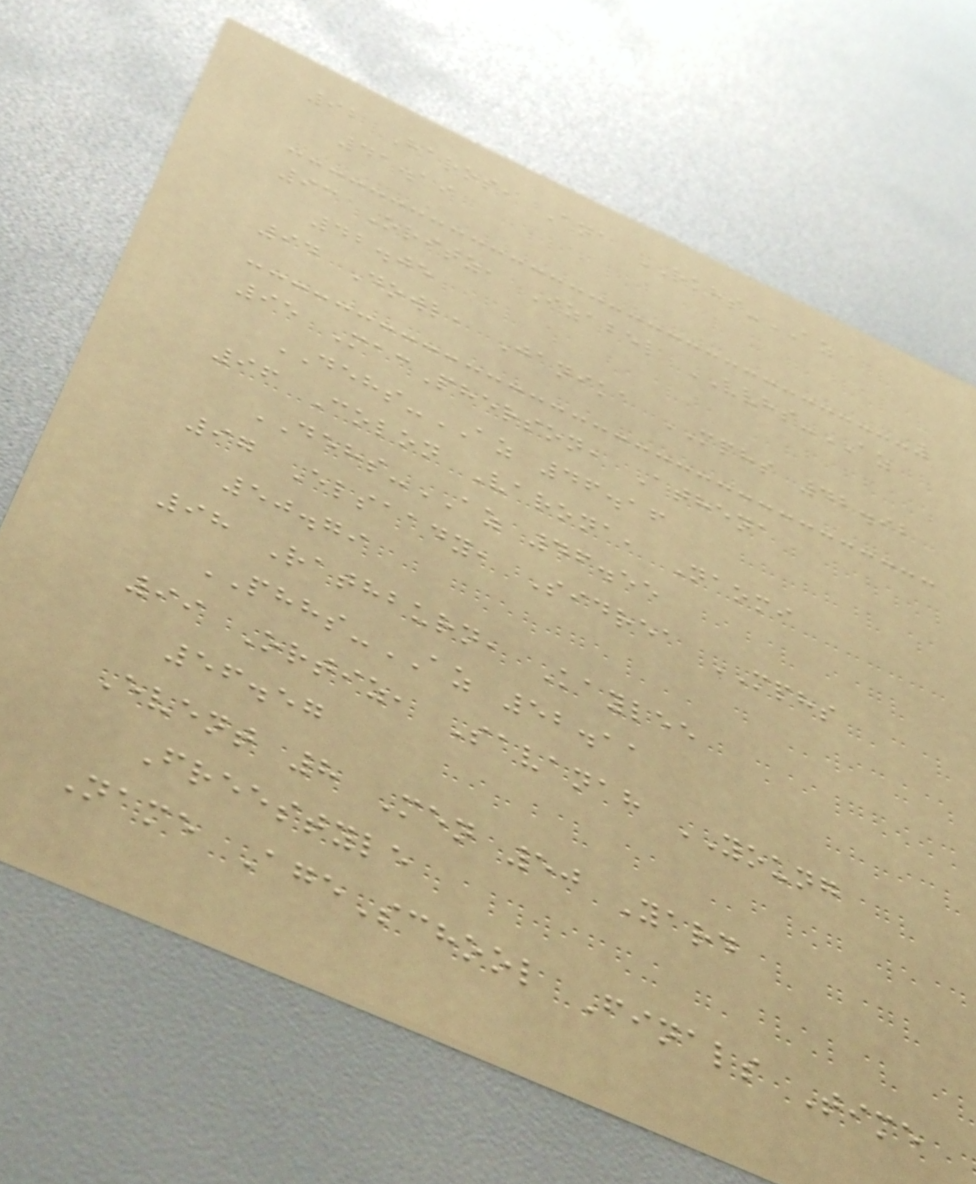92 Haros, Ana RKHS-AZ
41.19
93 Oritz, Izabel VVHS-AZ
42.05
94 Dowl, Janika MPHS 42.92
95 MacPherson, Athena
DEHS-AZ 46.16
96 Colon Varona, Naomi
DEHS-AZ 46.55
97 Elsaady, Sidrea MPHS
50.79
98 Rathburn, Kaylee
PHHS-AZ 52.11
99 Ortiz, Savanah YOUNG
56.57
Event 8 Men 50 Yard
Freestyle
Name AgeSchool Finals Time
